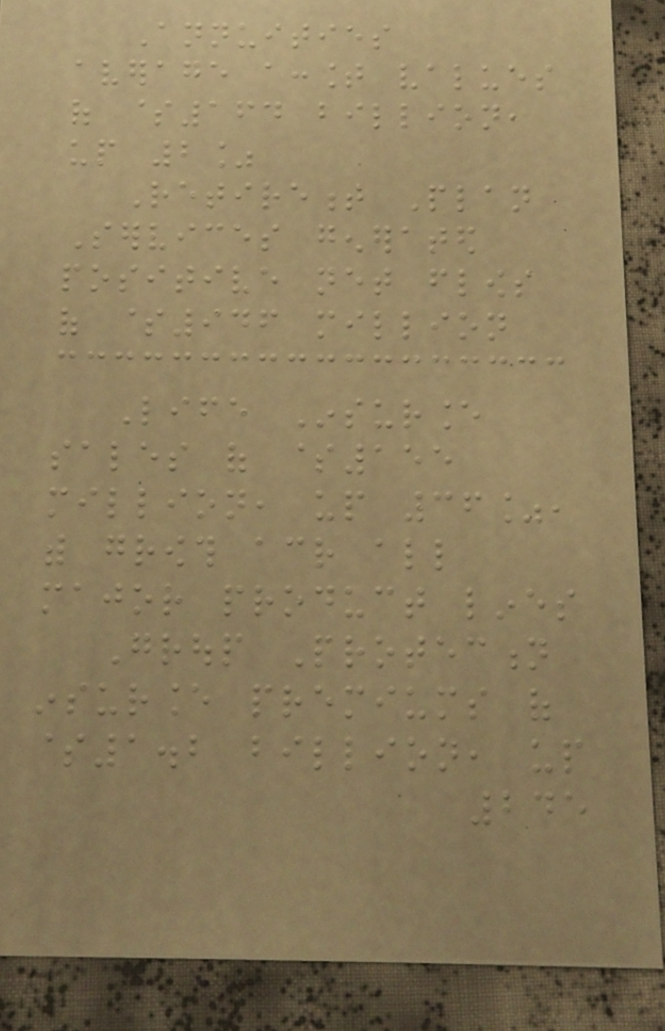Annuities
average account values
of $164 billion,
up 2%
Retirement Plan
Services generated
positive net flows
of $946 million
Life Insurance
sales of $155
million, up 36%,
with growth across all
major product lines
Group Protection
insurance premiums of
$1.2 billion, up
245
